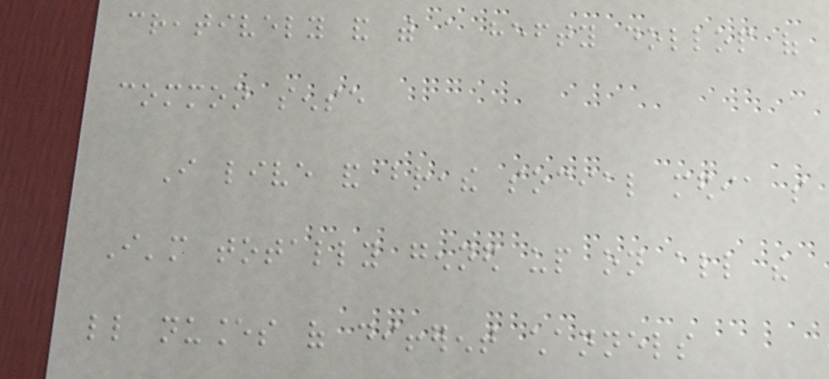creatively and with a hefty dollop of
common sense
I live and breathe social media so
I'm totally genned up on all the
little nuances of different channels
